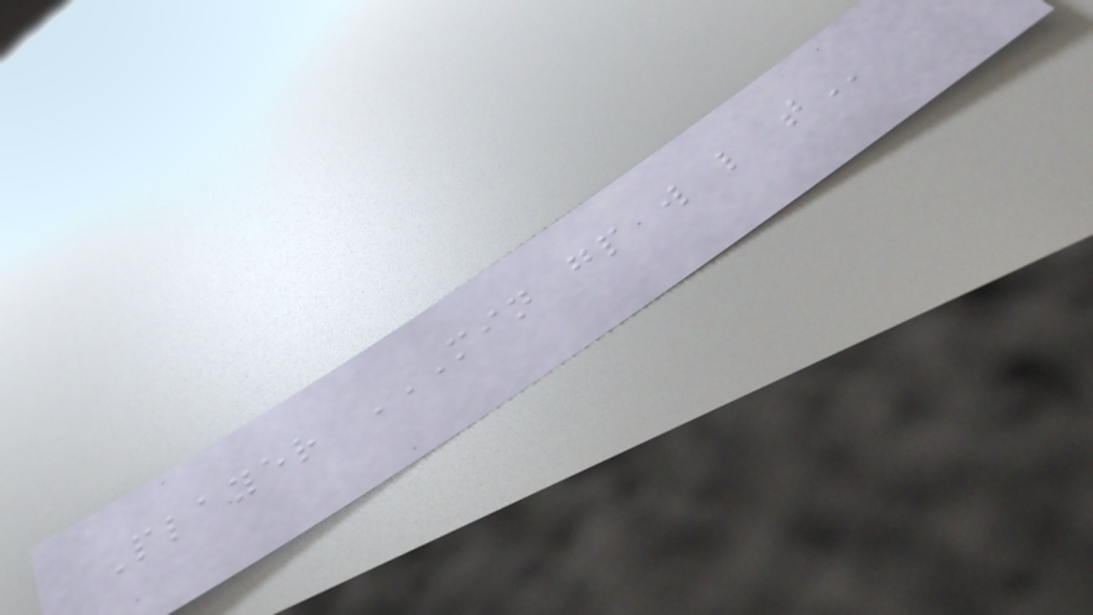Player MIN GP W L T
